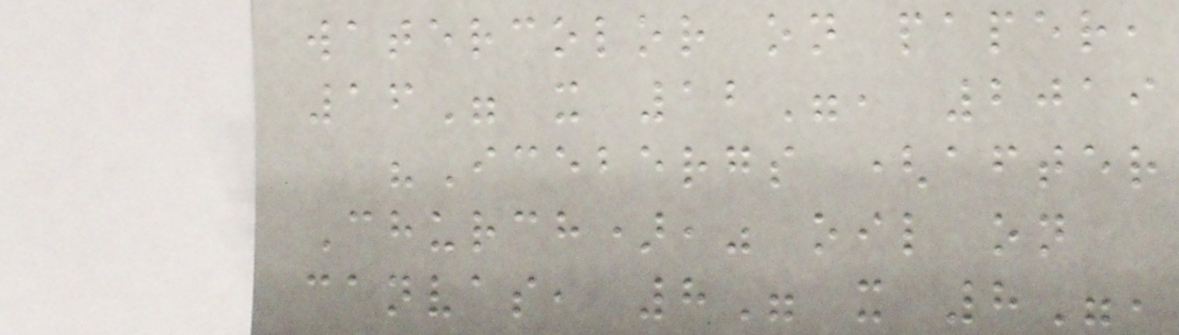watercolor on paper,
16" x 12", 2019
"Icebergs (after
Church)," oil on
canvas, 8" x 8",
